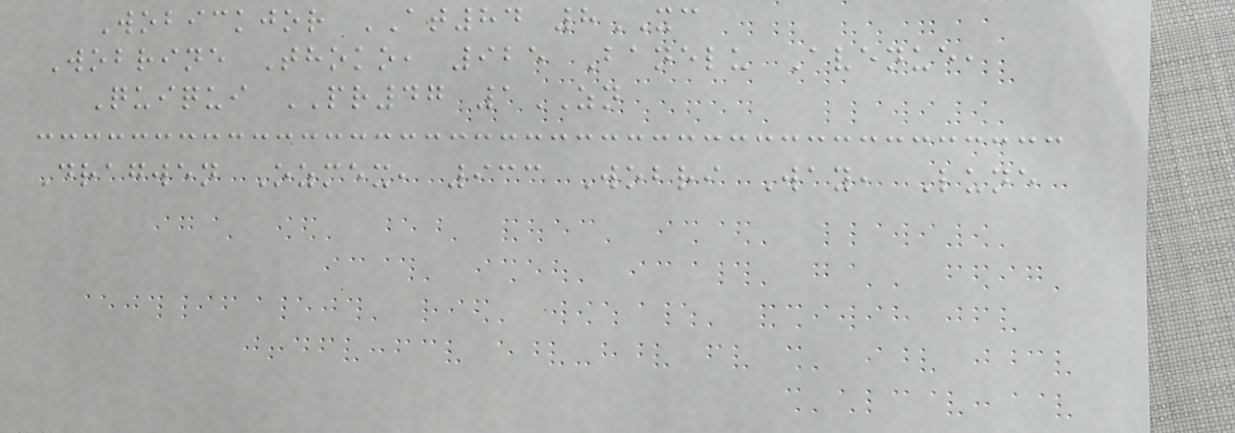Wobickjor AT84 8XC
Wobrine Thoko, 925 Banelu Avenue,
Quiqui PR47 1ZN
Dragwen Ozmex, 933 Wobri Way, Lune
